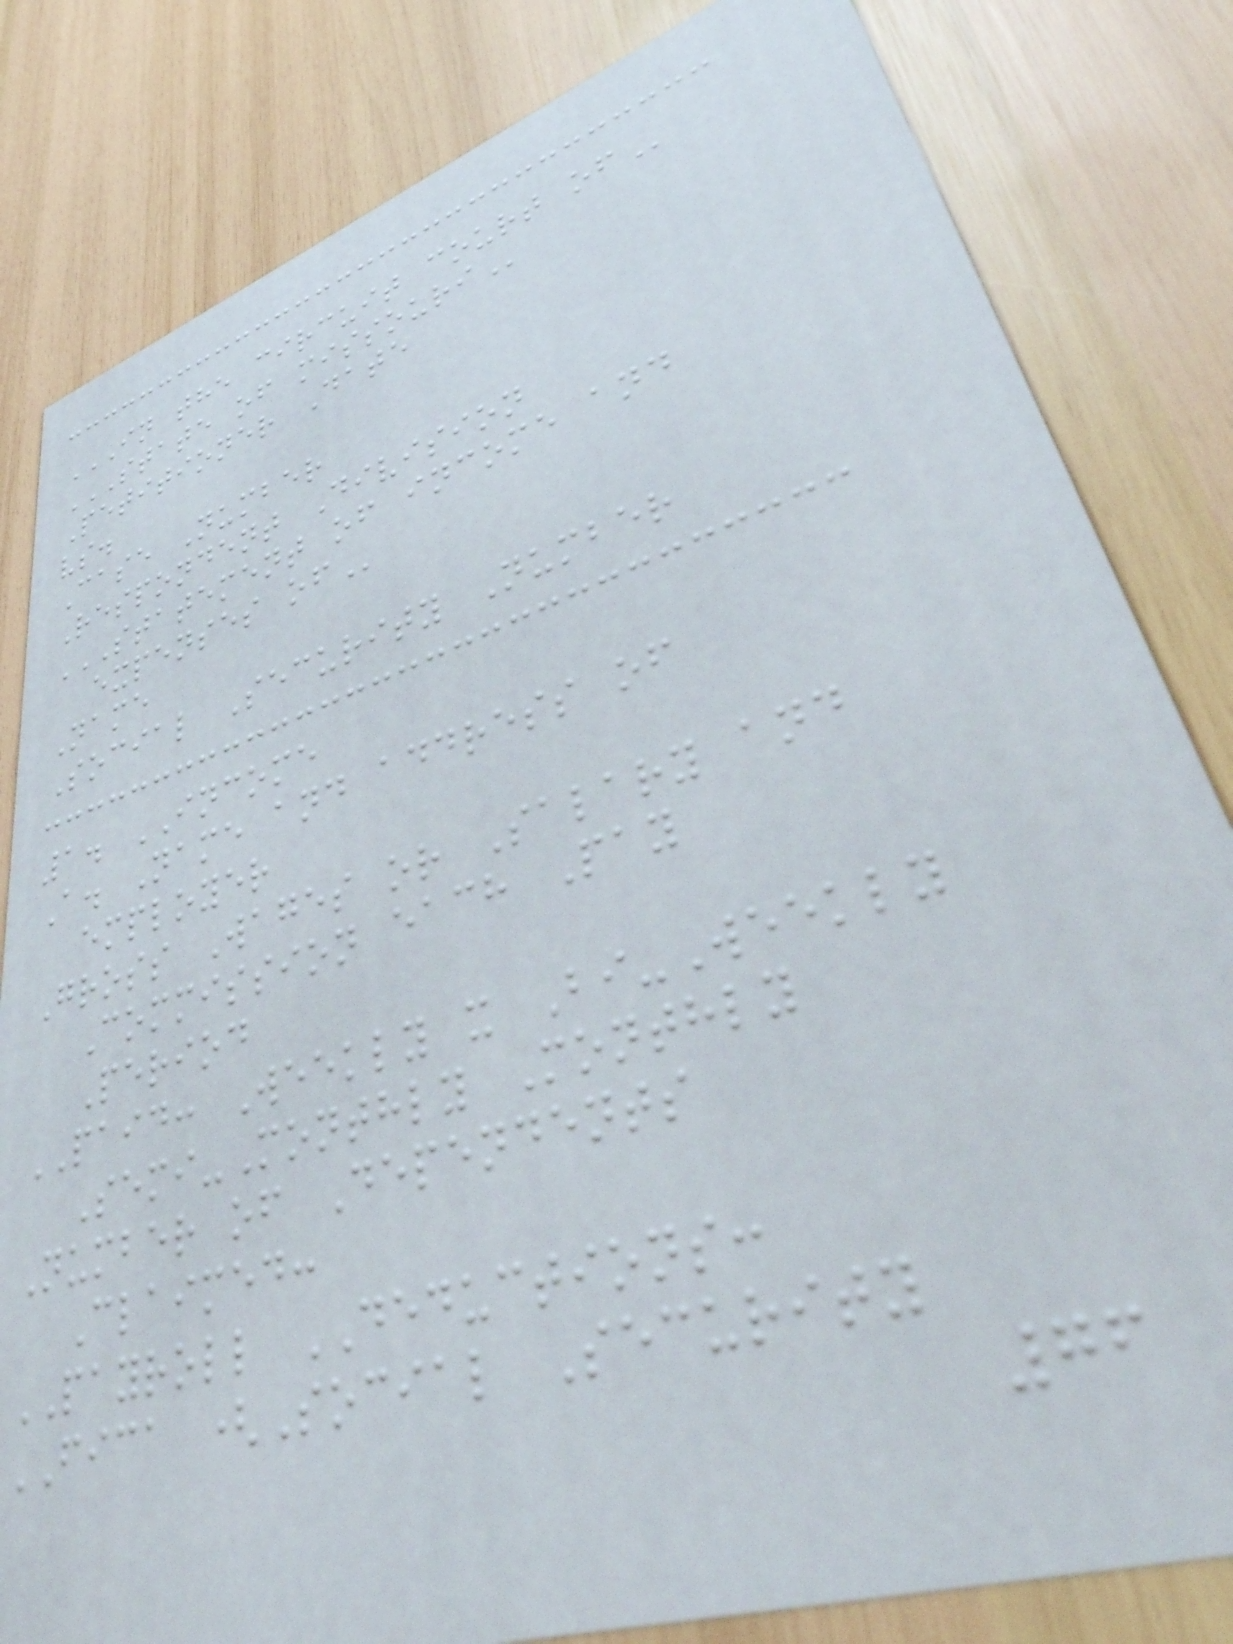IN THE CIRCUIT COURT OF
STATE OF MISSOURI
Petitioner Date
vs.
Case Number
Respondent Division
STATEMENT OF INCOME AND
expenses
Name
Social Security Number
1. INCOME
A. Name and address of
employer
Gross Wages or Salary and
Commission each Pay
Period
PAID: Weekly x Bi-Weekly
Semi-Monthly Monthly
Number of Dependents
Claimed:
PAYROLL DEDUCTIONS:
FICA (Social Security
76
